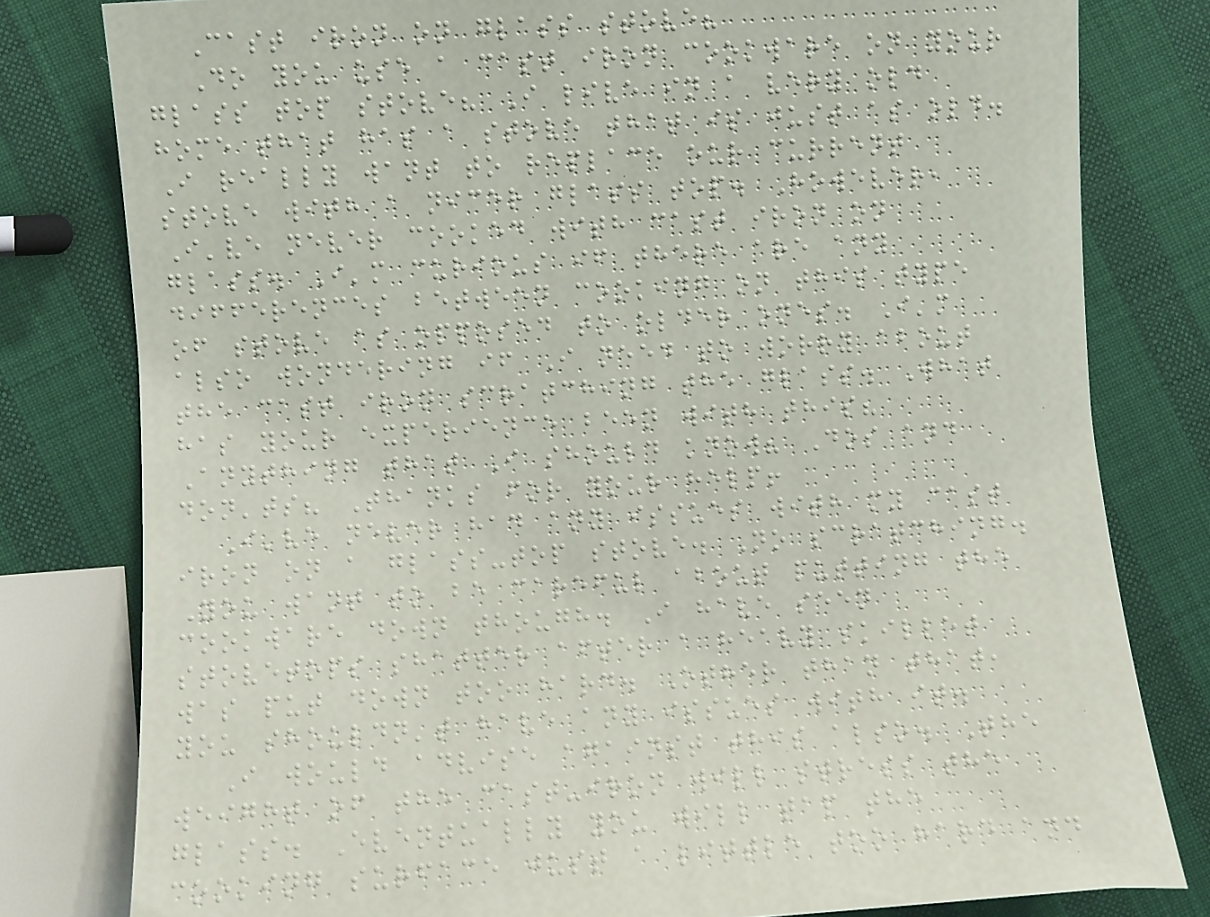Cast iron on glass stove?
Do you use a cast iron cookware on your
glass top stove? I live in a very old
home that has a stove that is just as old.
I really want to replace our current
stove with a nicer glass top. However,
I've never cooked with cast iron on
glass. I'm curious if there are any
differences between cooking on this type
of stove as opposed to older ones. I'm
also wondering if I need to worry about
the cast iron scratching the glass. What
has your experience been with this?
Anything that I should know? Dos and
don'ts? Thanks for your help!
I've never had any issues with my cast
iron on a glass-top stove. No scratching.
You want to be careful about putting the
cookware down though. I have seen
stovetops shatter after a heavy skillet
was put down too hard. Other than that,
you shouldn't have any issues with it.
I would advise against this also. The
weight of the cast-iron will stress the
glass. Eventually you will tap the
cooking surface just a little too hard and
